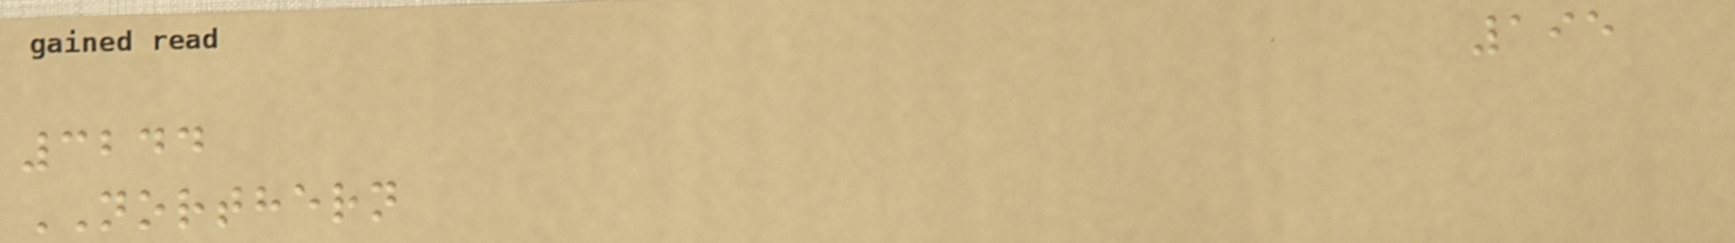195
3244
NORTHERN
